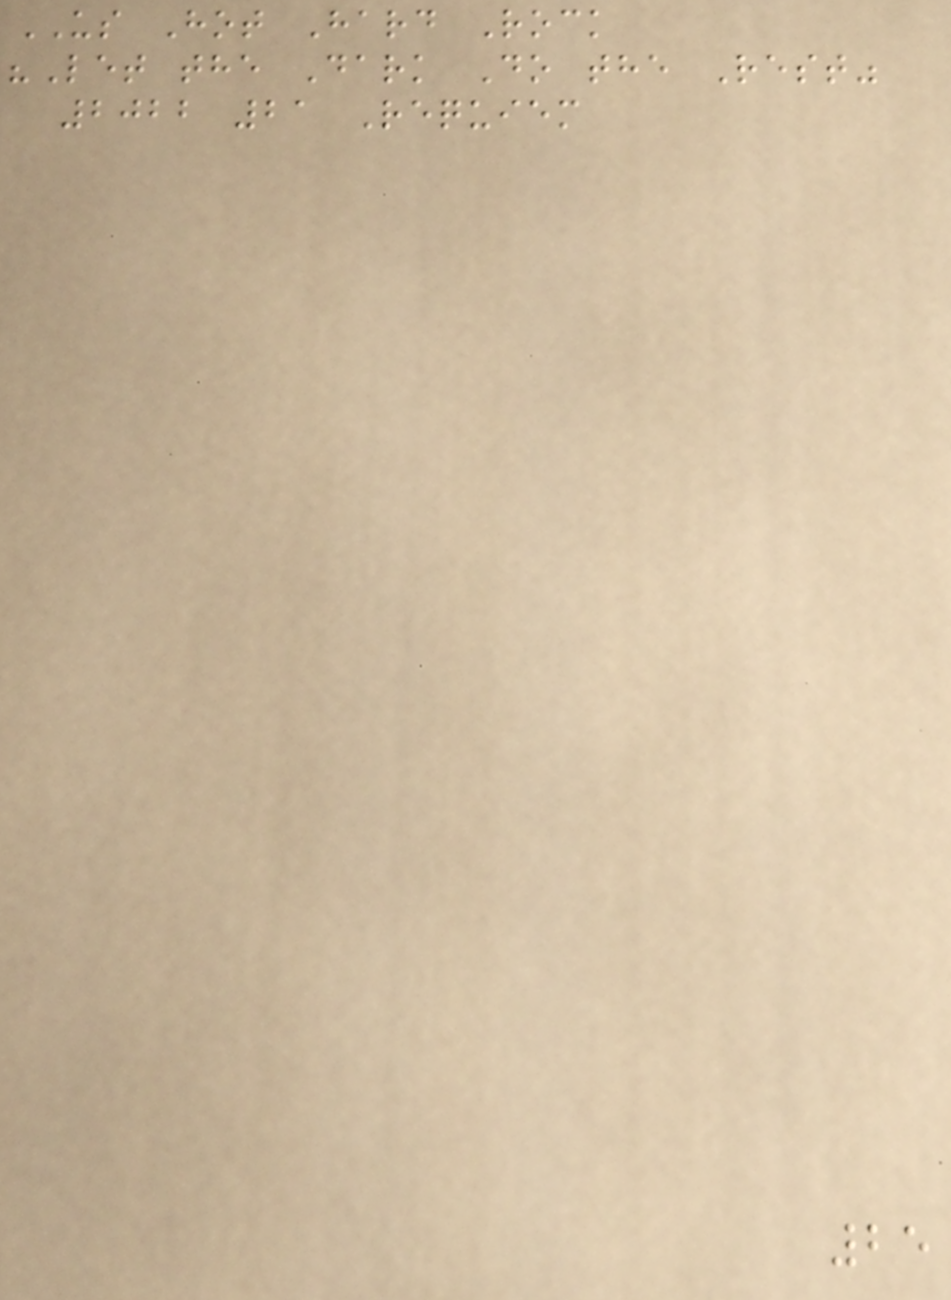US Hot Hard Rock
"Let the Dark Do the Rest"
2022 21 Requiem
25
